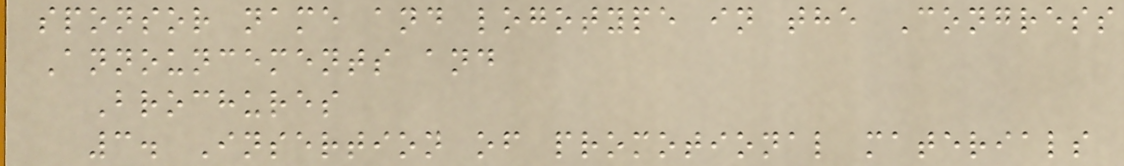sponsor name and logotype in the Congress
Announcements and
Brochures
3. Insertion of promotional materials
